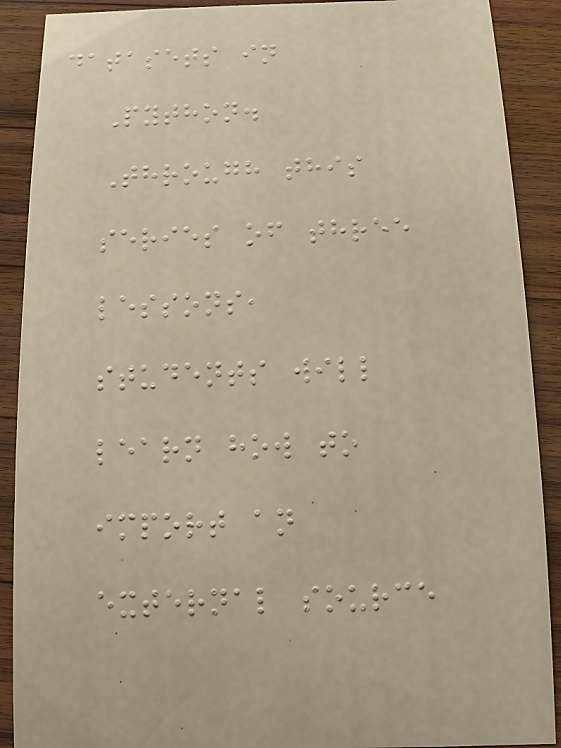datasets in
Python.
Through this
series of three
lessons,
students will
learn how to
import an
external source
